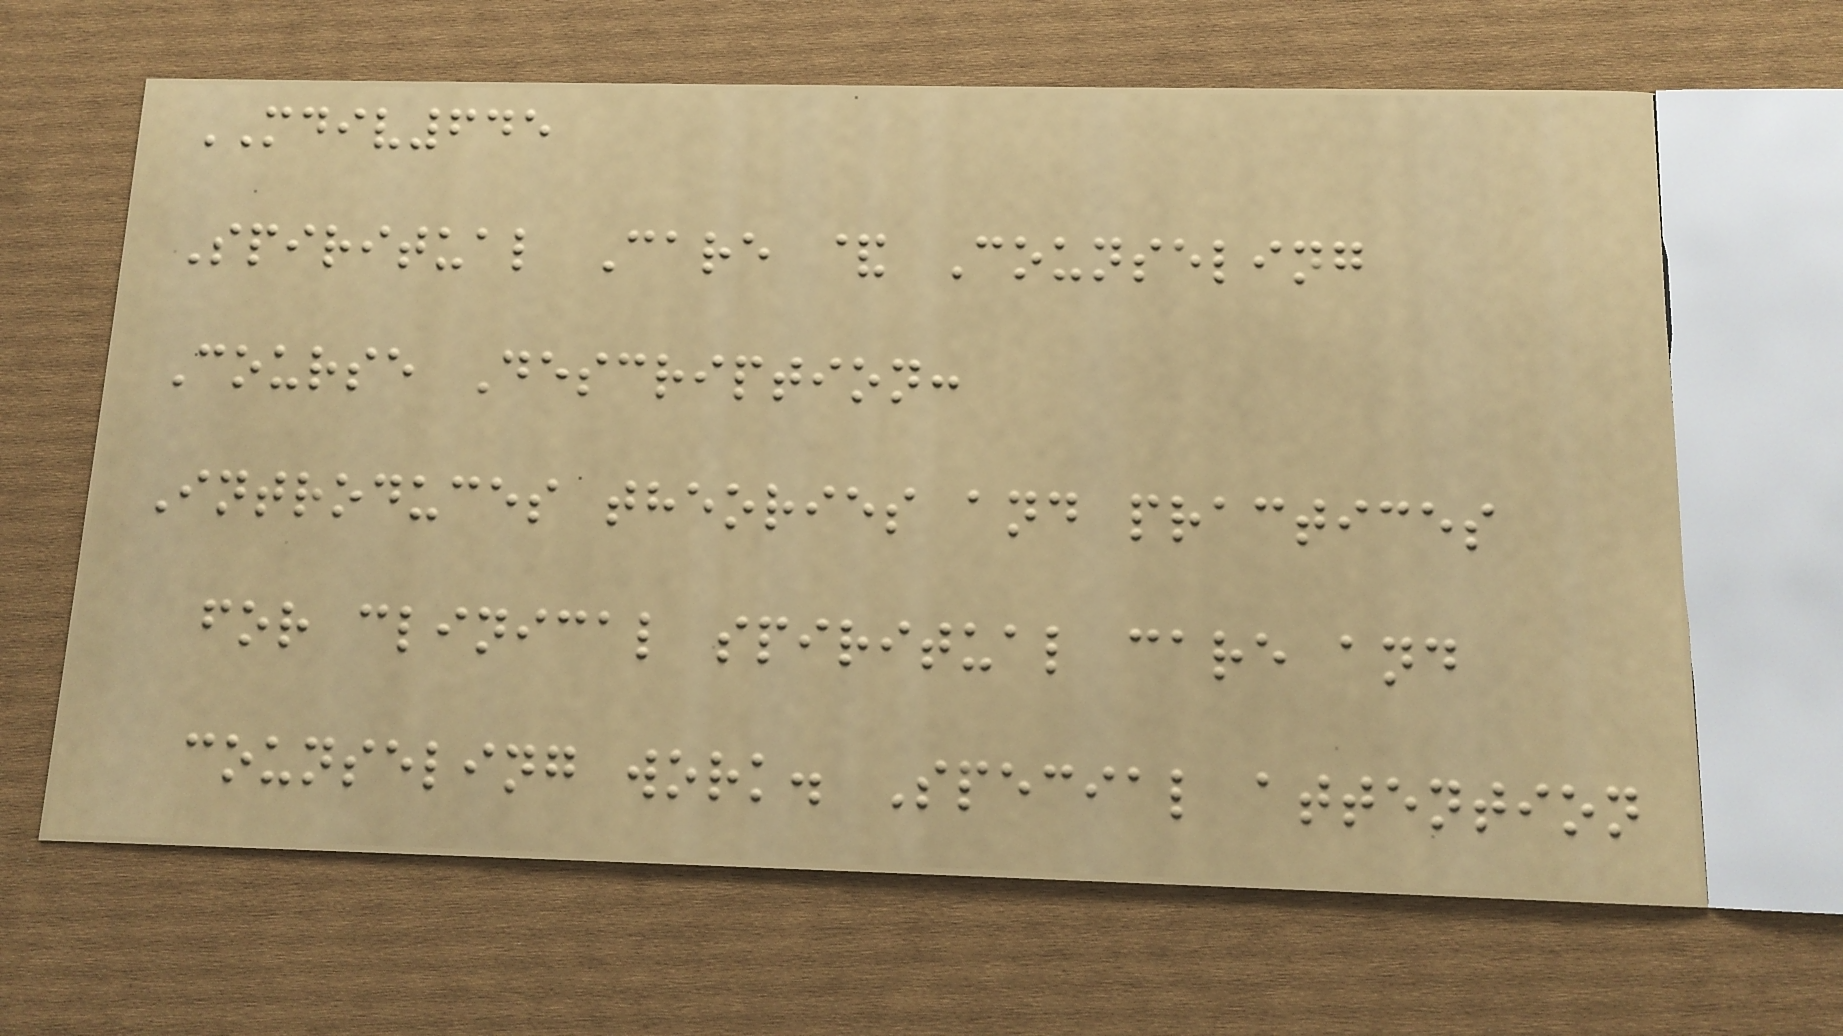MDIV645
Spiritual Care & Counseling
Course Description:
Introduces theories and practices
for clinical spiritual care and
counseling work. Special attention
